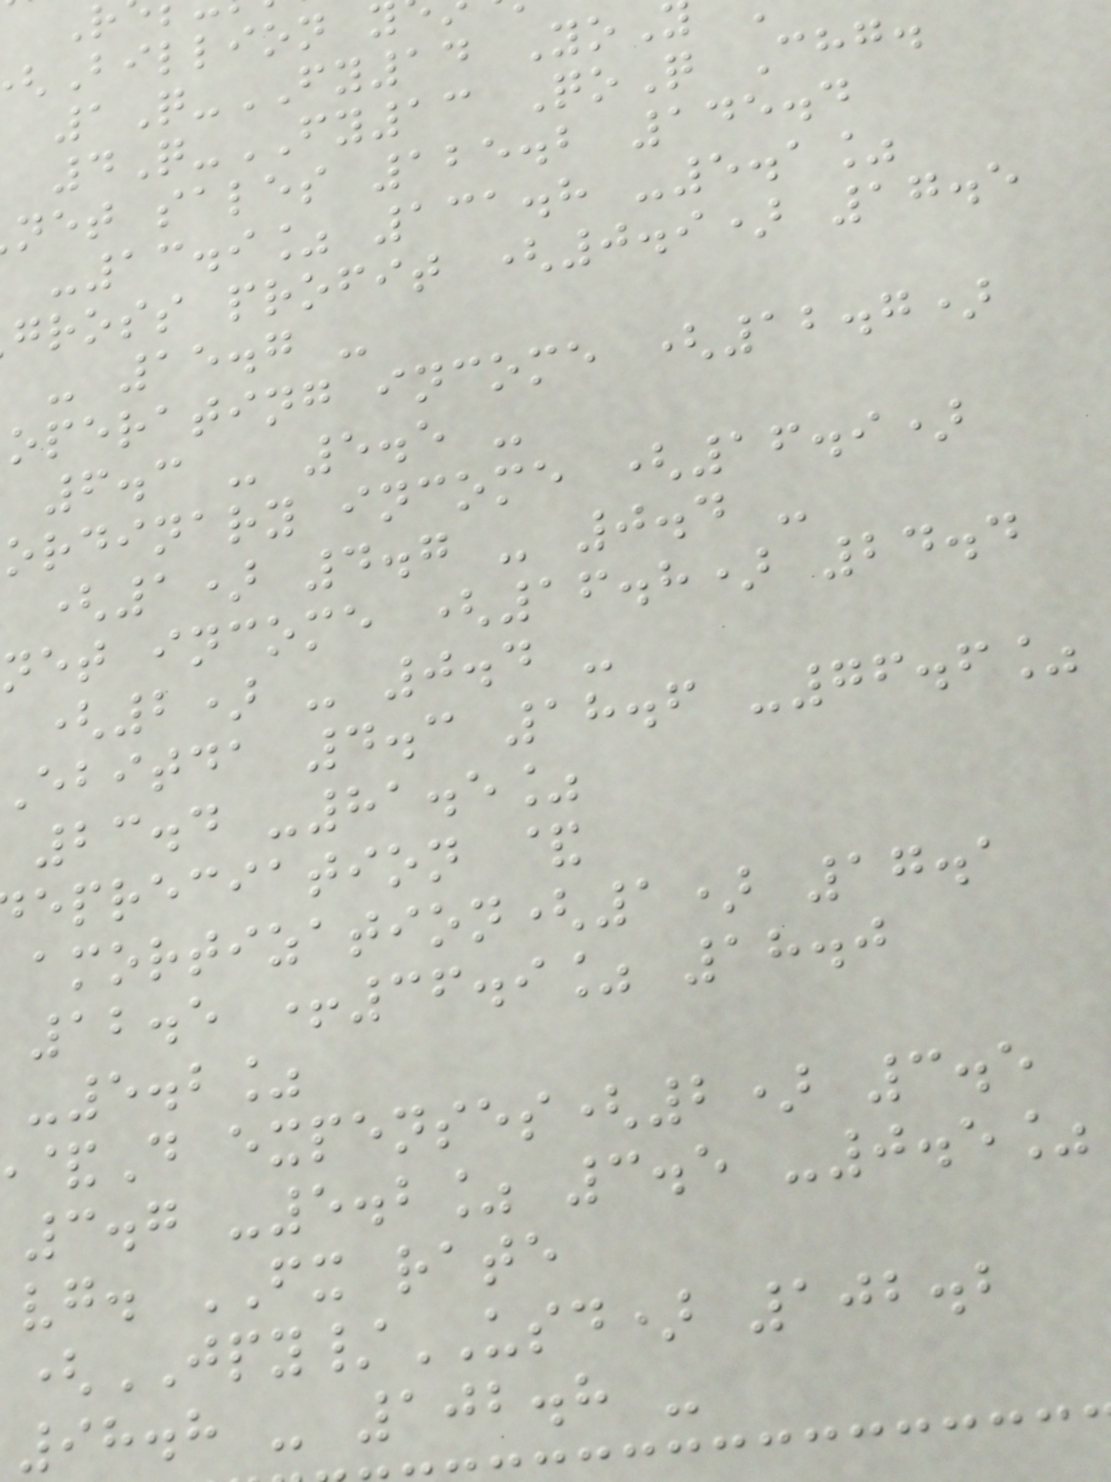Billion
1Q-FY14 Yo
4Q-FY13 QoQ Chg.
net sales 125.2 145.4
-13.9% 131.8 -5.1%
gross profit (0.9) 17.5
- 15.7 -
operating income (12.7)
6.3 - 5.5 -
ordinary income (16.9)
(1) 4.7 - 0.4 -
net income (16.8) 24.4
(2) - 0.4 -
ebitda 4.3 18.6 -76.6%
23.4 -81.5%
epreciation &
amortization(1) 17.1
12.5 +36.9% 18.0
-5.2%
&D expenses(2) 3.5
3.7 -5.2% 3.5 -0.5%
vg. FX rate
(JPY/USD) 102.2
98.8 - 102.8 -
